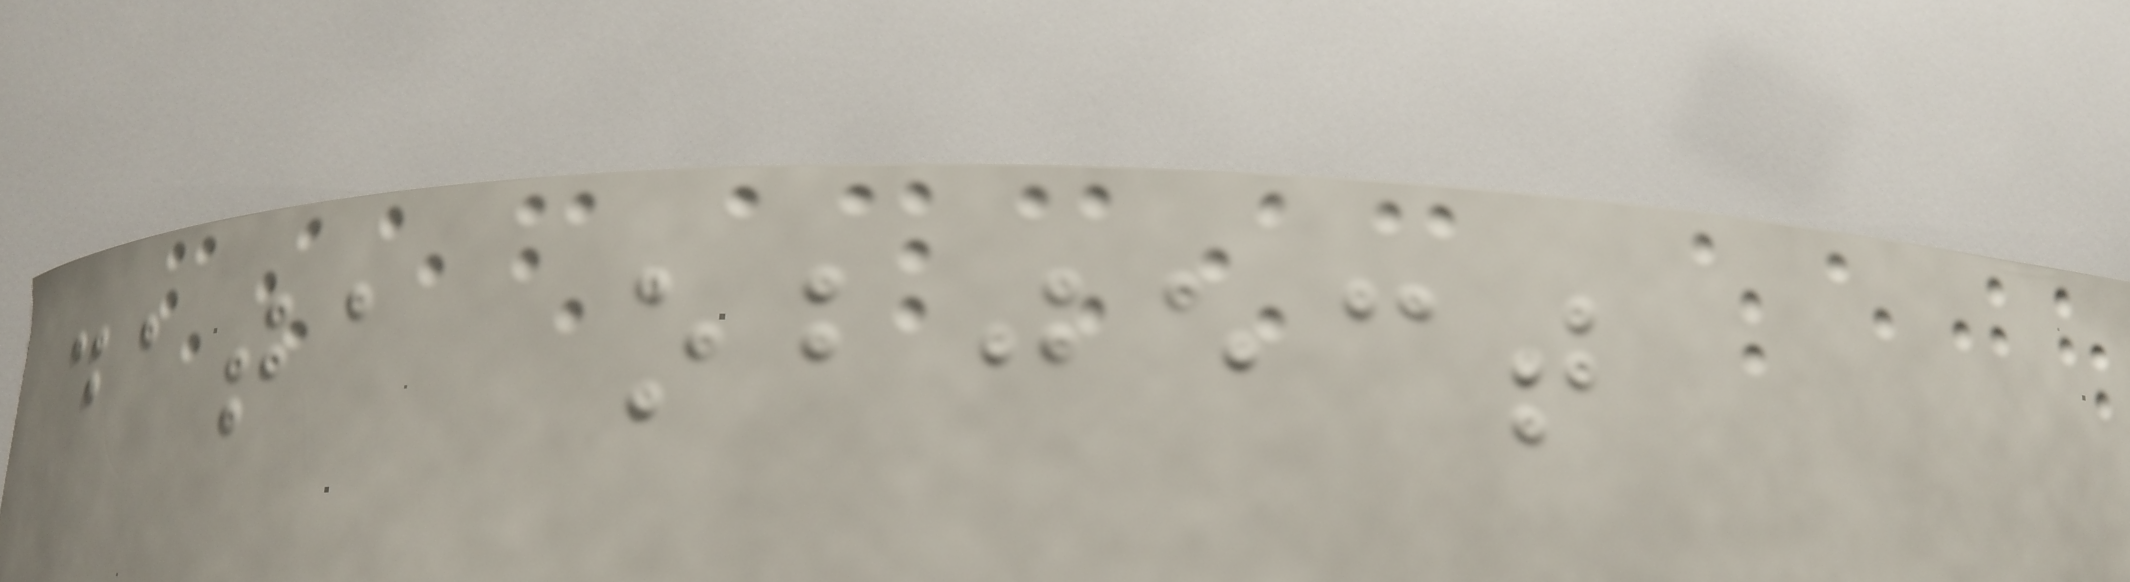data object
